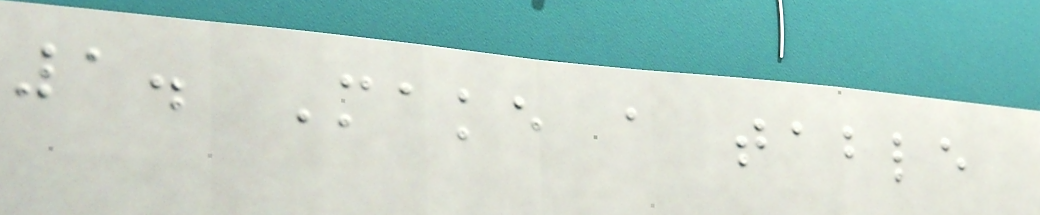1. Make a table
